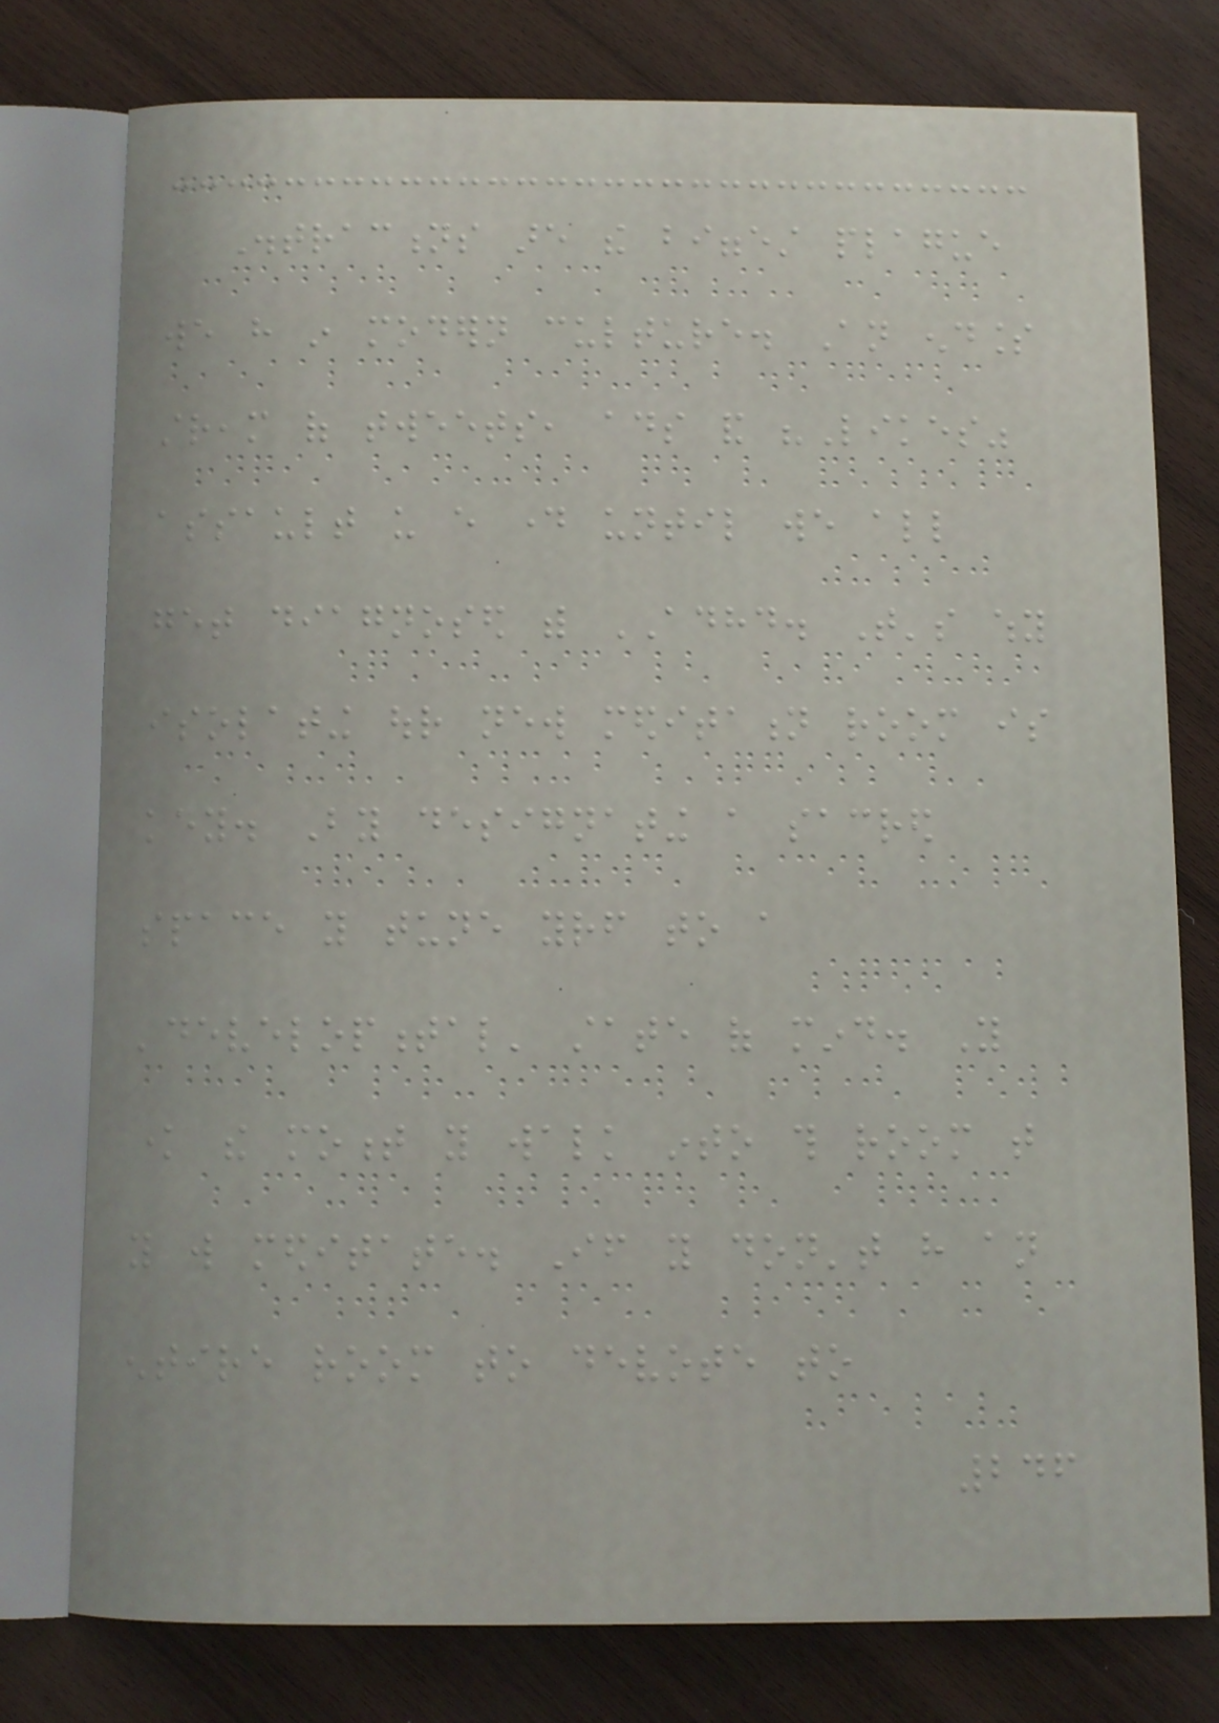Distractions are the biggest plague
we have in modern culture. An endless
stream of tweets, ads and "Likes"
assault us every day until we all
get diagnosed with ADHD. That's why
isolating our new meditation room is
key. By designating a sacred
space you tune yourself to a
'developmental' state of mind. You
know the moment you walk into this room that
you will meditate. If you don't have an
entire room to devote to
246
